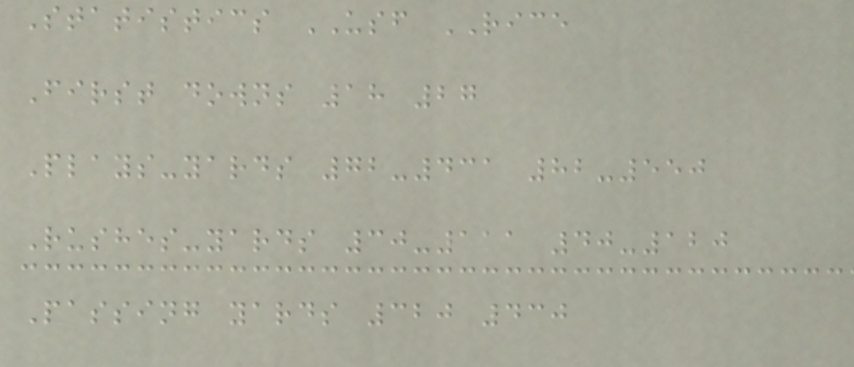Statistics USF RICE
First downs 18 27
Plays-yards 72-431 82-550
Rushes-yards 30-111 40-120
Passing yards 320 430
